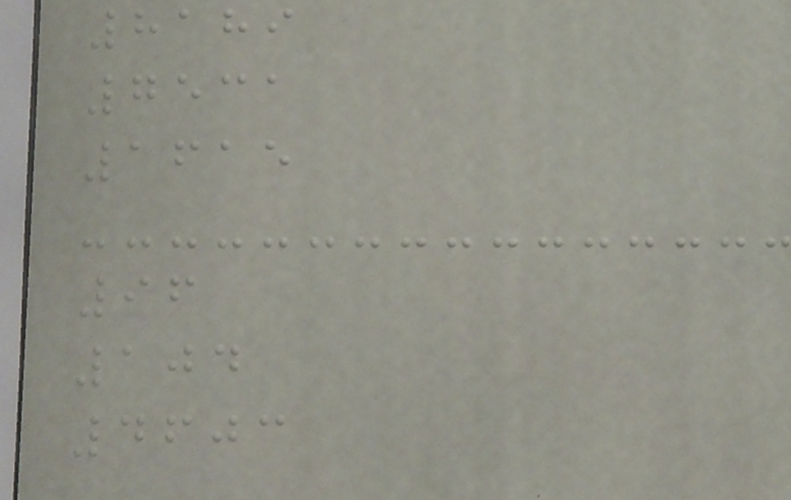8189
7531
1615
96
104
4603
